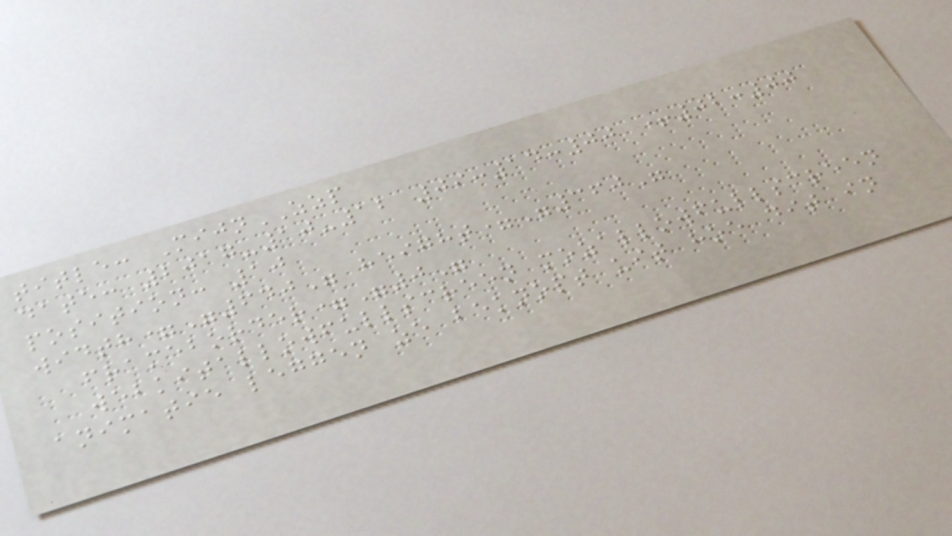title: MijnZZP
date: 2017-10-12 09:14:00 +02:00
position: 10
width="640" height="360"
frameborder="0"
webkitallowfullscreen mozallowfullscreen
animatie leggen ze beknopt uit hoe dit in
